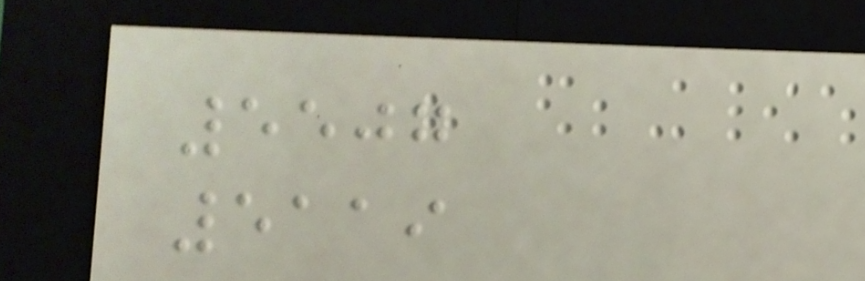5507
5119
